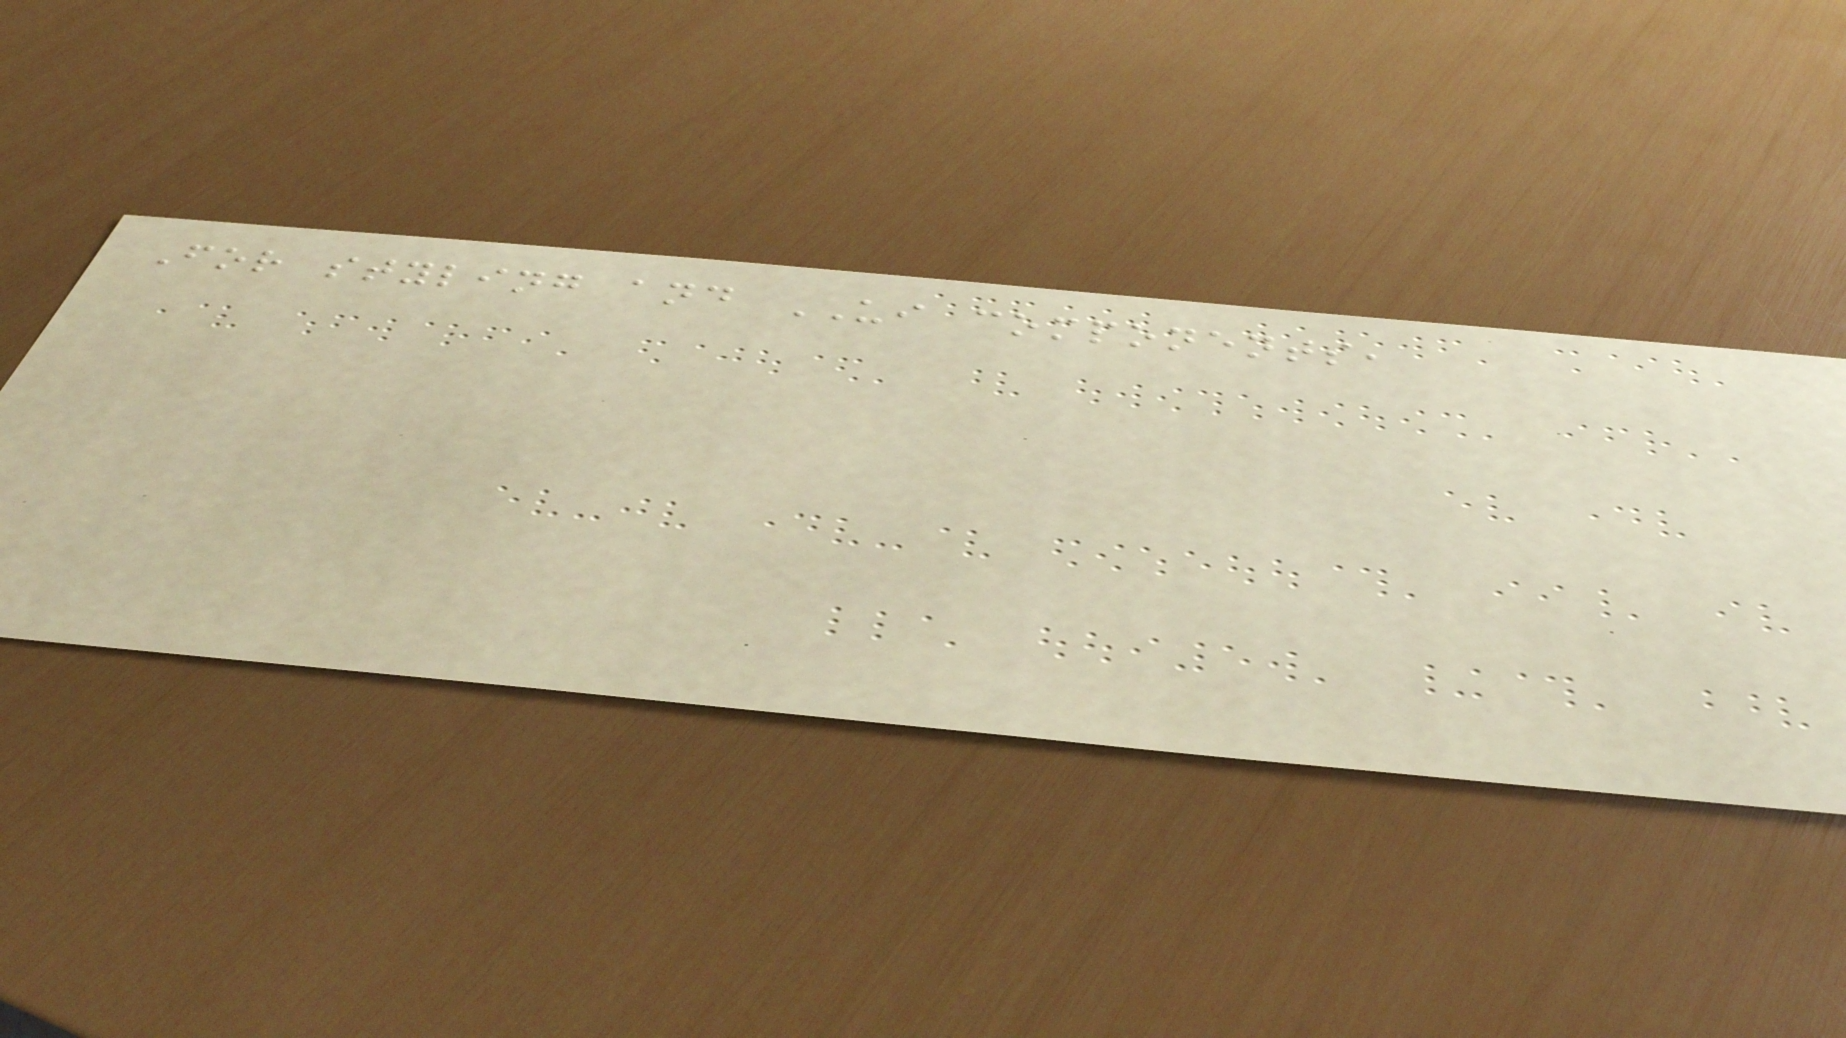For styling and UI components,
